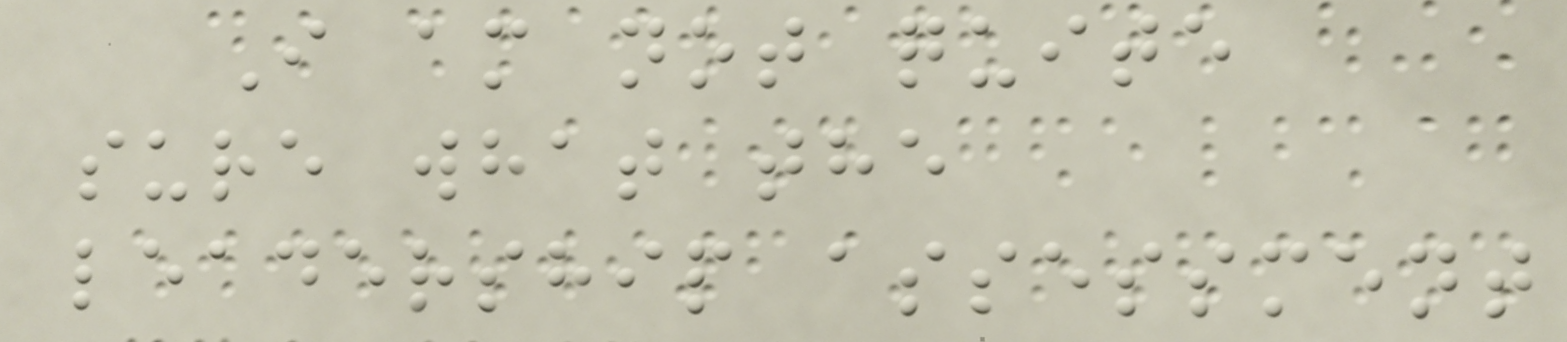I am not quite
sure what the
leadership assessment
